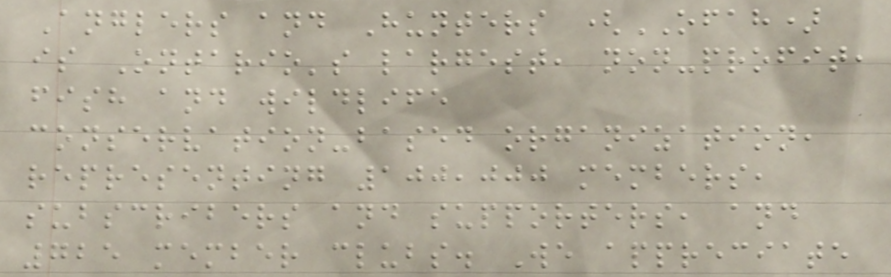Anglers and Hunters (OFAH)
is Ontario's largest, non-profit,
fish and wildlife
conservation-based organization,
representing 100,000 members,
subscribers and supporters, and
725 member clubs. We appreciate
